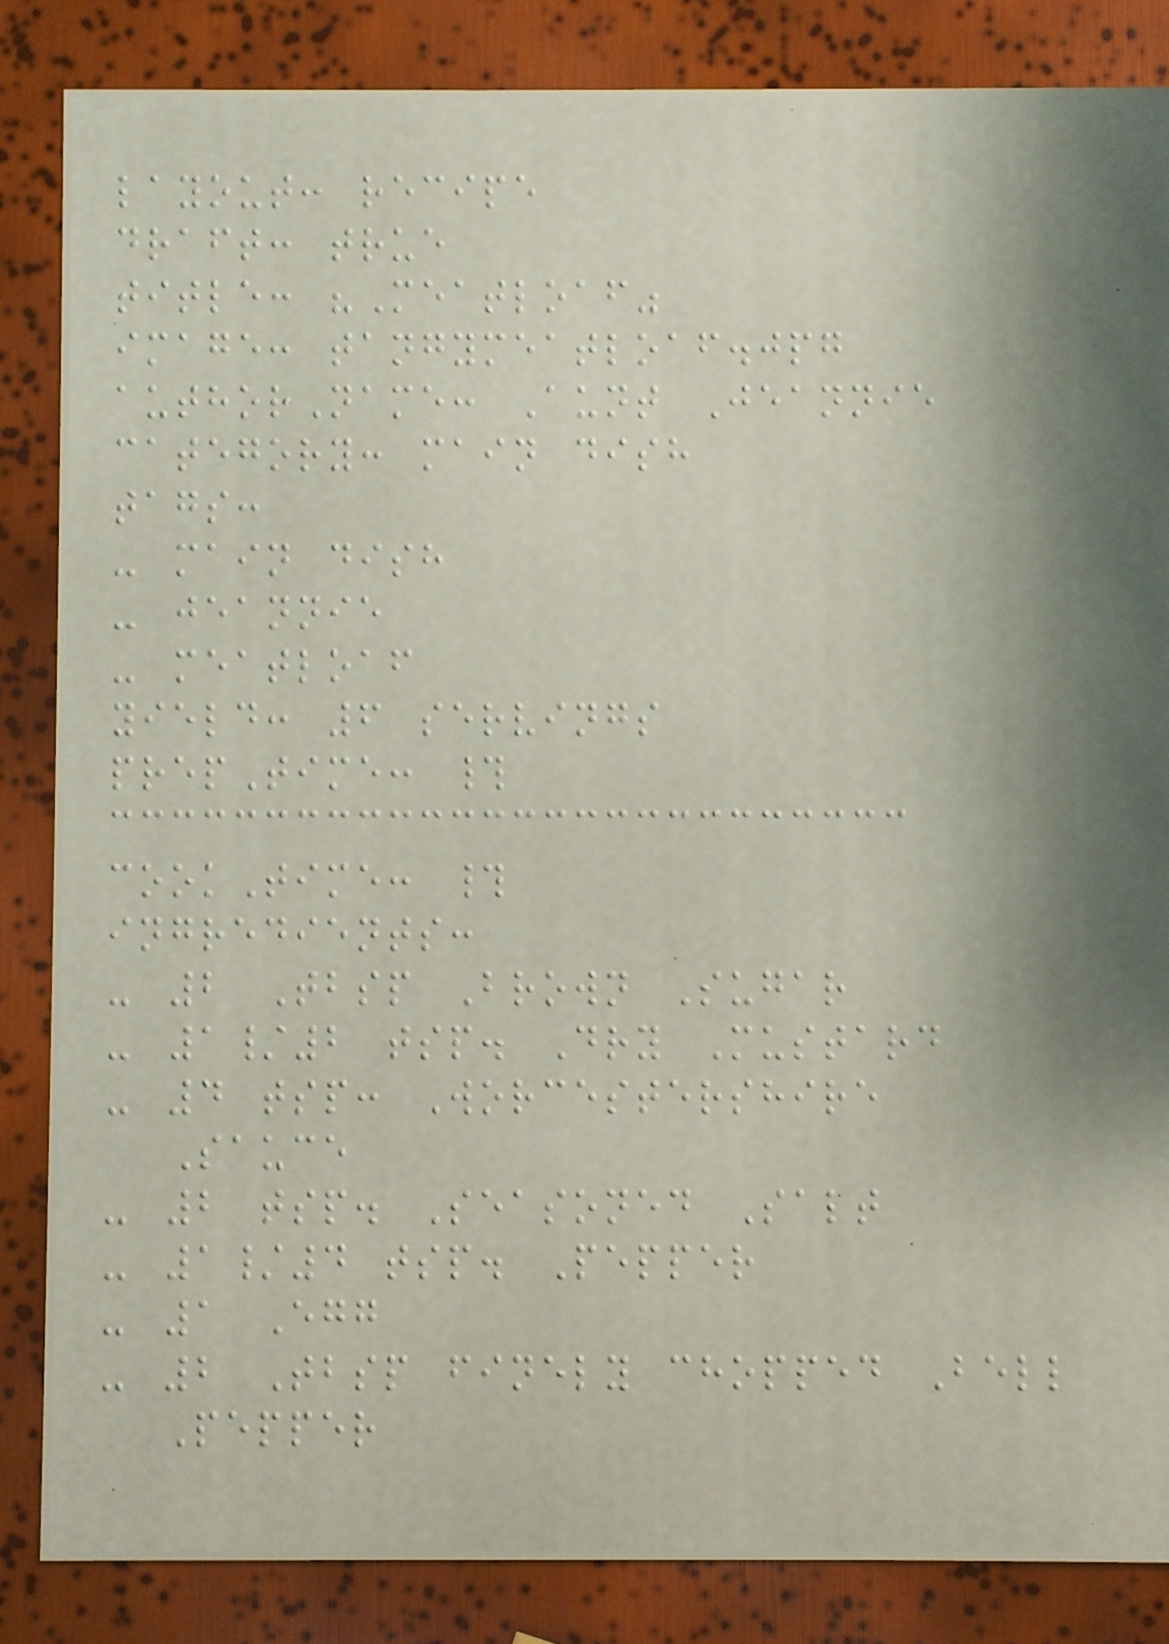layout: recipe
draft: true
title: "Meatloaf"
image: tangymeatloaf.jpg
authorName: Aunt Jeannie
category: main dish
tags:
- main dish
- jeannie
- meatloaf
yield: 6 servings
prepTime: #
cookTime: #
ingredients:
- 2 Tbsp Brown Sugar
- 1/2 tsp. Dry Mustard
- 4 tsp: Worcestershire
Sauce
- 2 tsp. Seasoned Salt
- 1/4 tsp. Pepper
- 1 Egg
- 2 Tbsp finely chopped Bell
Pepper
